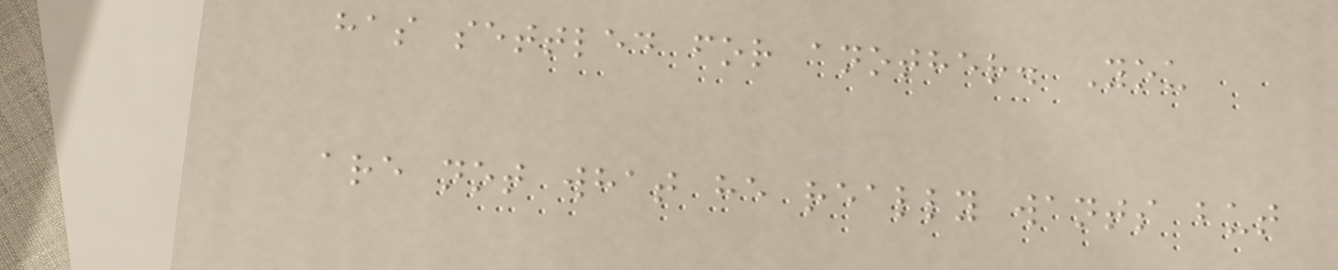has settled for another. You
are not what he really wants but
